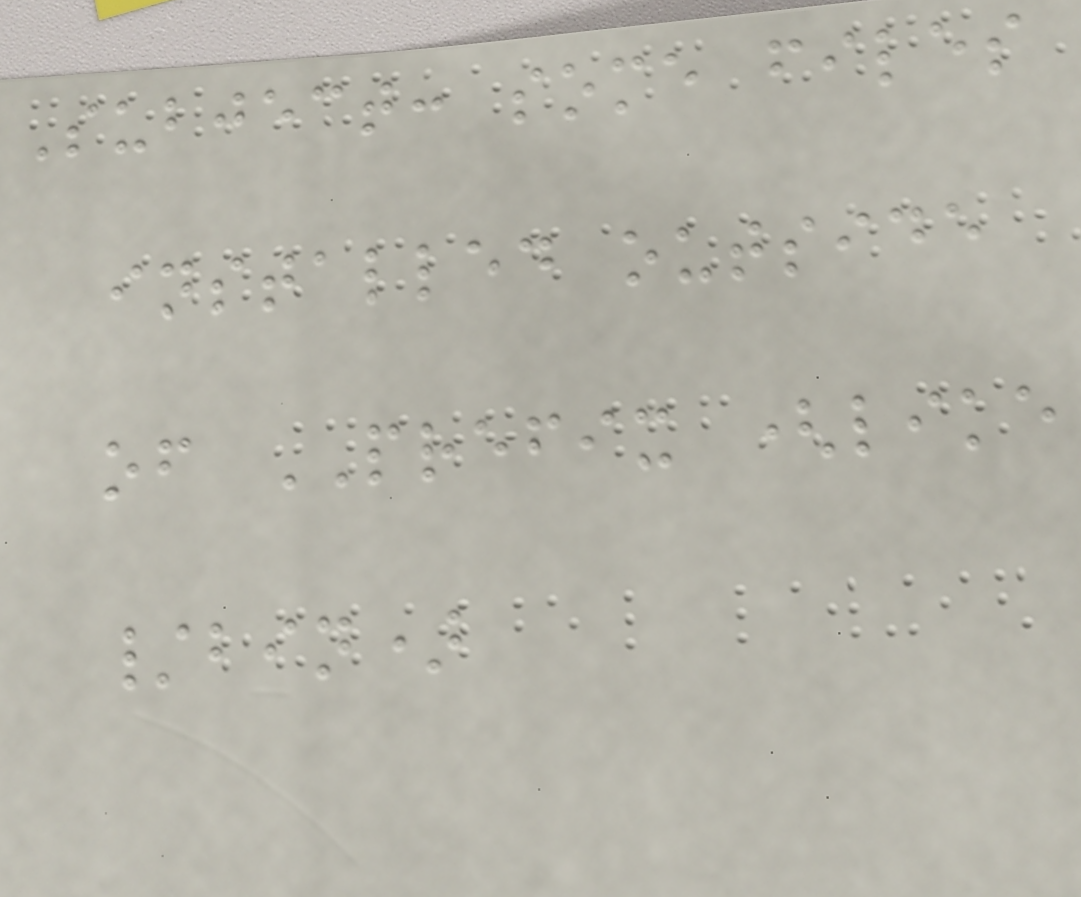Subject: some files
installed outside
of PREFIX (like
/bin)
